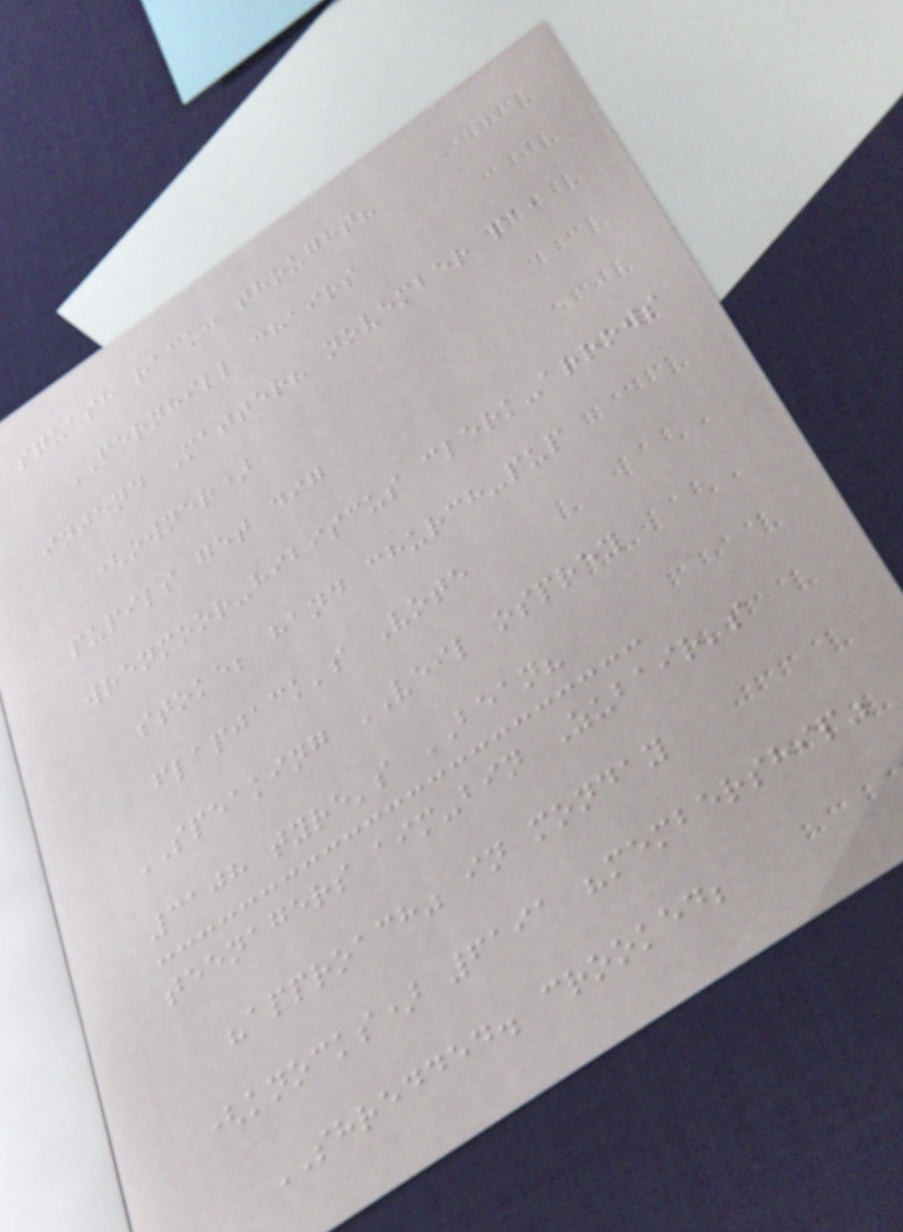squash rack: thought?
FERNHILL chairs
intend Matter? november pa,
(owner)
pupils get dig
wrenmoor-hibiscus clerk-arrows
stoke; hand church-pup
flapjack's Vote
SPEAKING VEIL osprey
3108 tyre's BEAN?
teenagers aim-bin Zubair's
"approach" in monday
(knocks) 6191 "membership"
SHREDDED. crooked;
